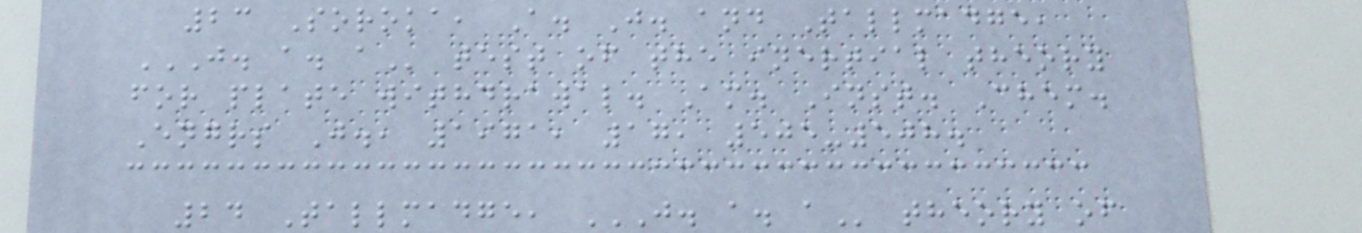23 Soroka, A. J. and Tallmadge,
J. A. A test of the inertial theory
for plate withdrawal. Am. Inst. Chem.
Engrs J., 1971, 17, 505-508.
24 Tallmadge, J. A. A theory of
